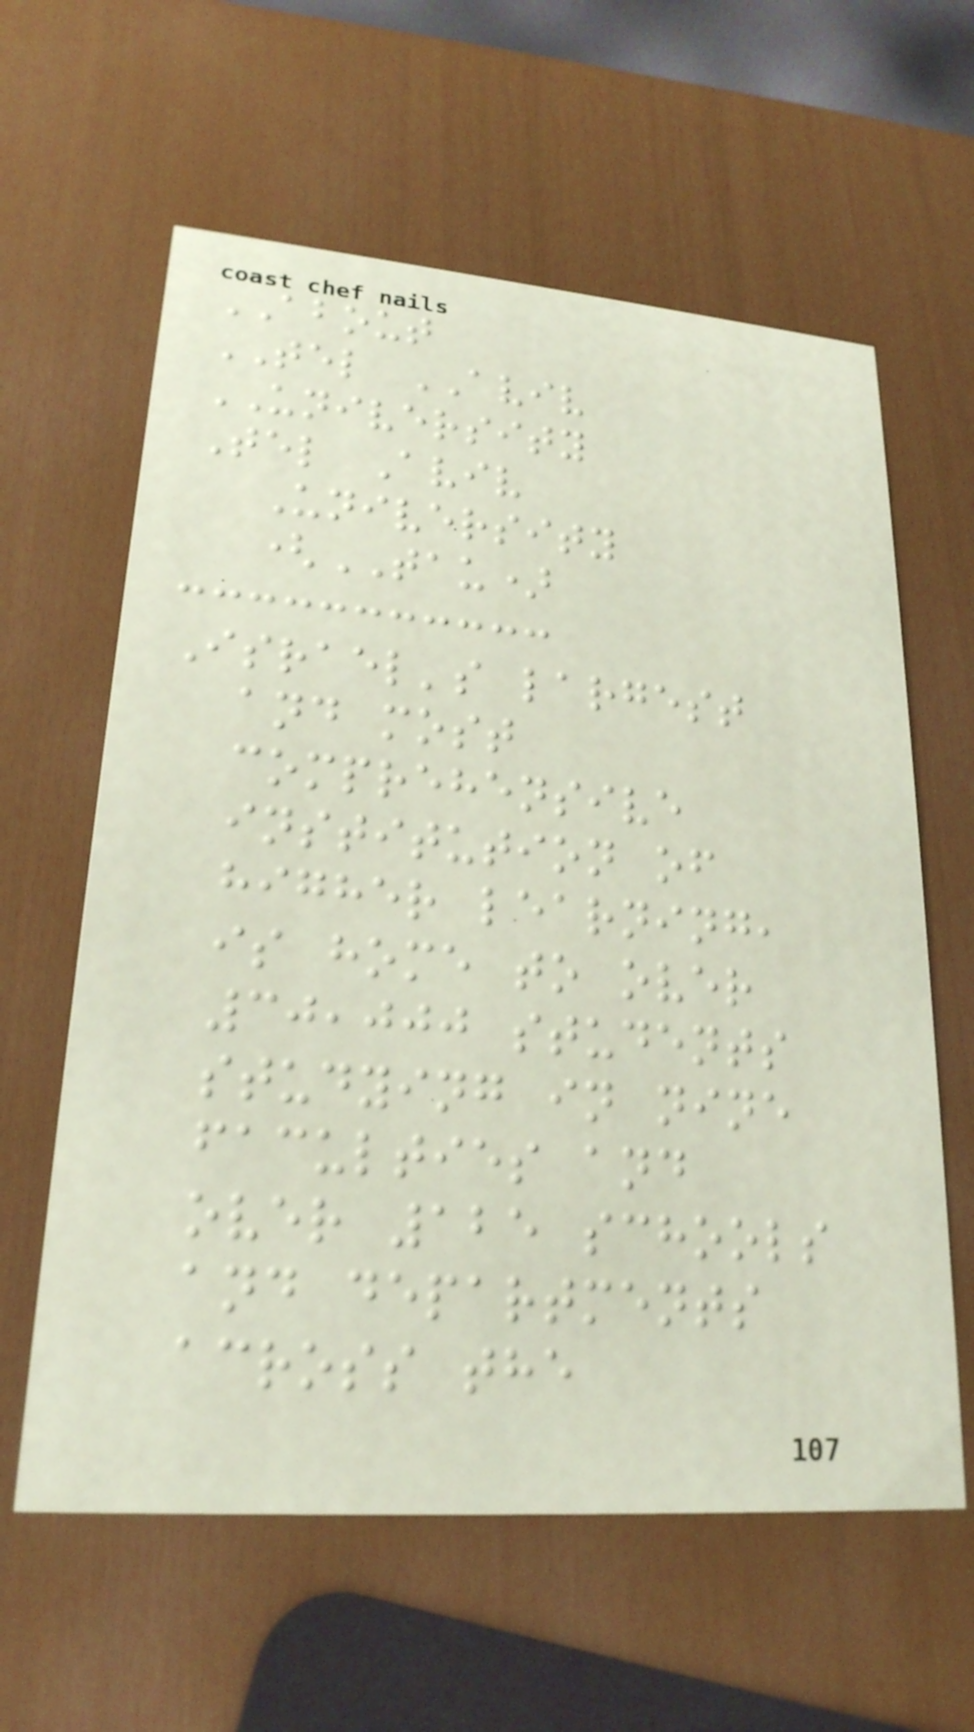ABOUT
TEL AVIV
UNIVERSITY
Tel Aviv
University
(TAU)
Israel's largest
and most
comprehensive
institution of
higher learning,
is home to over
30,000 students
studying in nine
faculties and
over 125 schools
and departments
across the
